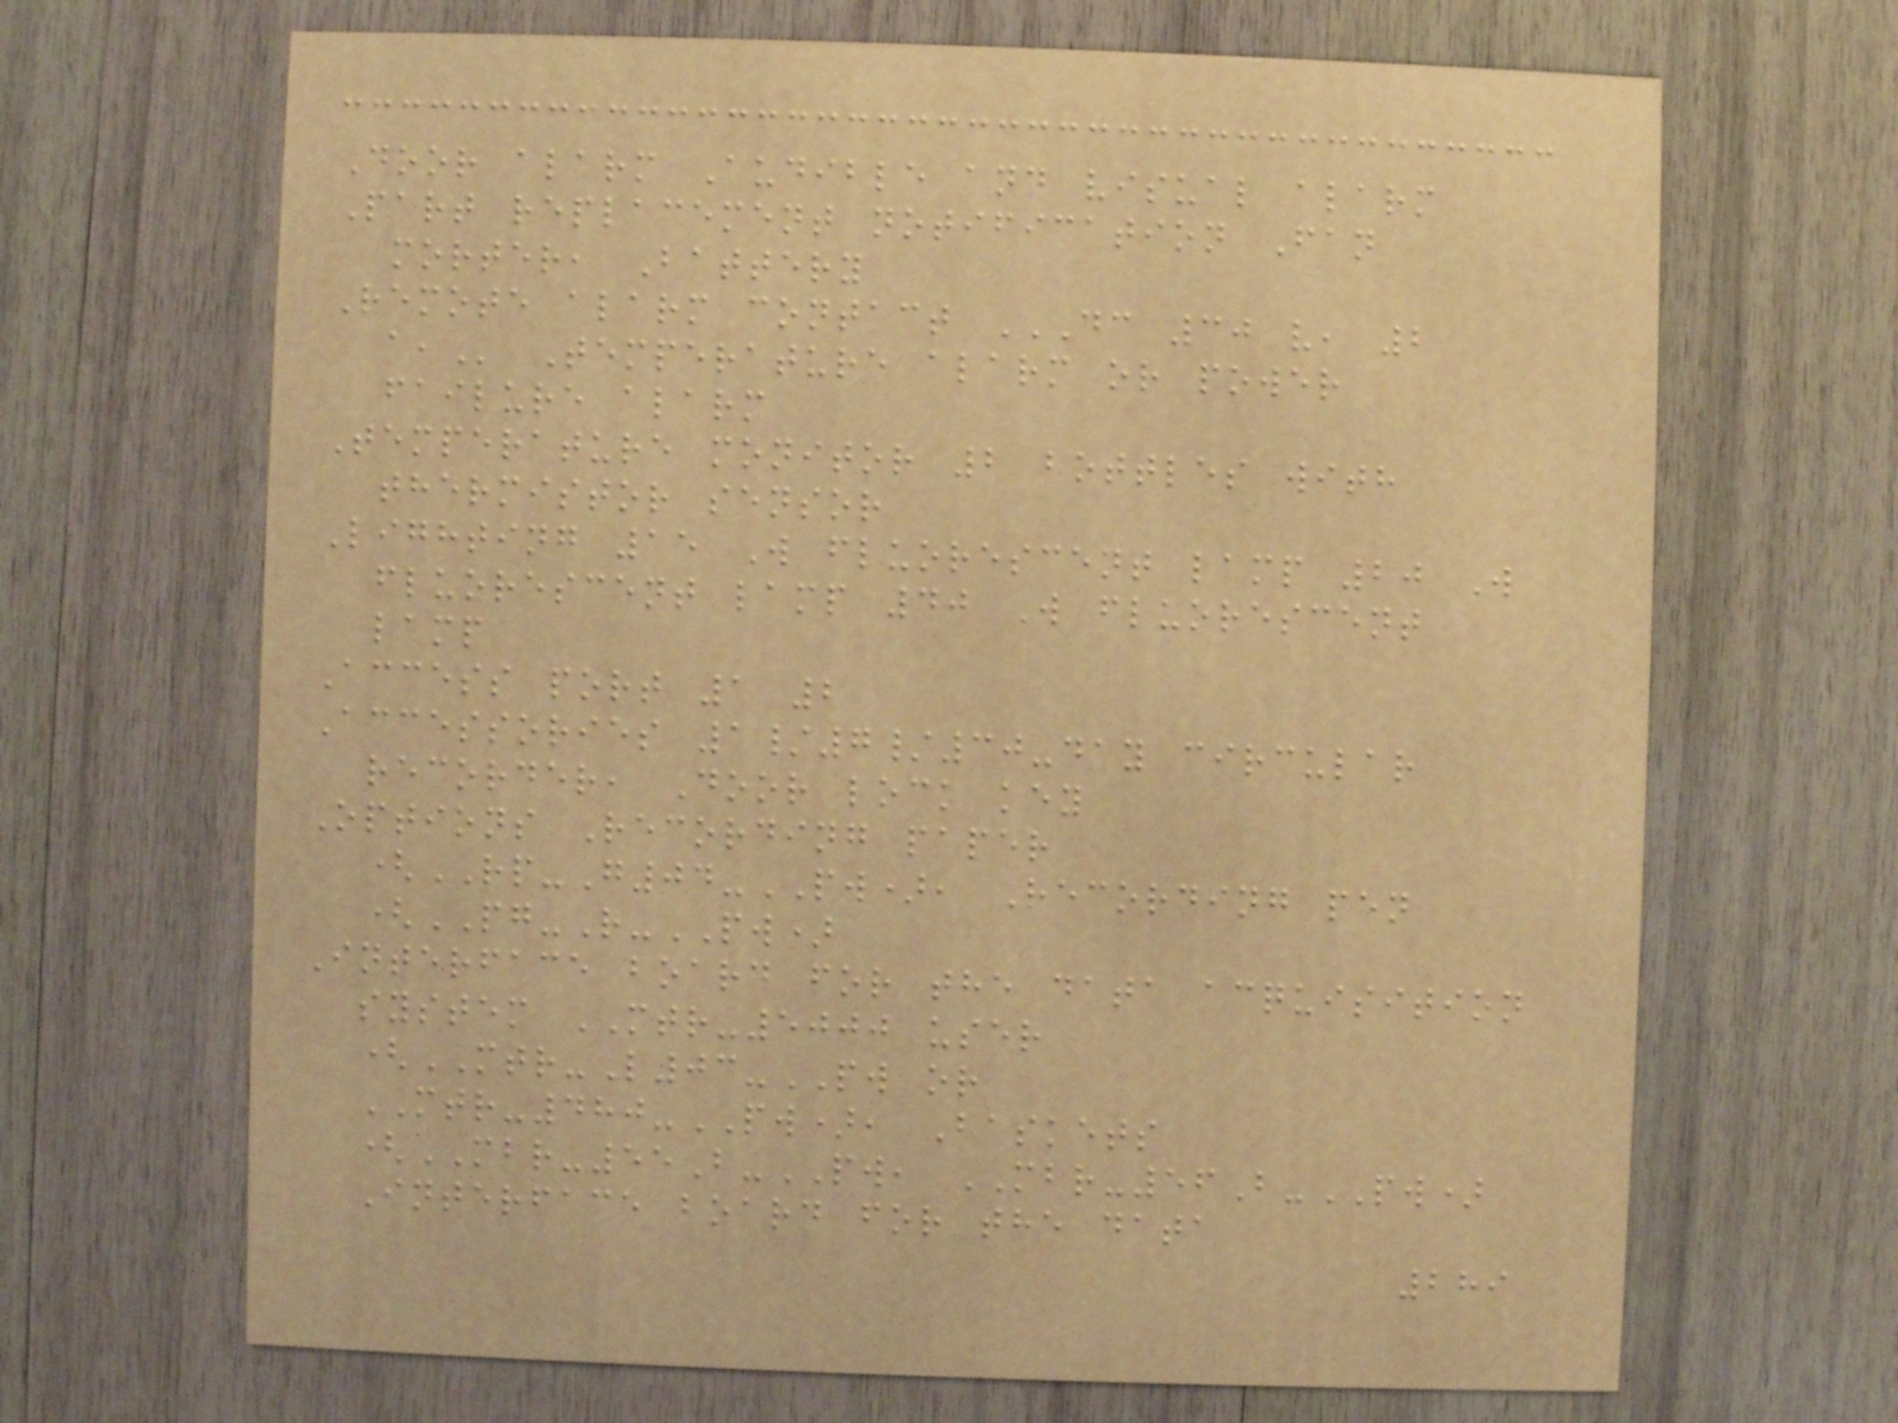Door alarm Audible and visual alarm
Part replacement notification Fan
morter, Battery
Remote alarm contact DC 30 V, 2
A, Temperature alarm or power
failure alarm
Temperature monitor 2 bottles with
thermistor sensor
Lighting 15 W fluorescent lamp 20 W
fluorescent lamp 40 W fluorescent
lamp
Access port 1 2
Accessories 1/7/30-day circular
recorder, Door lock key
Options Recording paper
(RP-G04-PW), Recording pen
(PG-R-PW)
Interface board for the data acquisition
system MTR-5000 user
(MTR-L03-PW or
MTR-480-PW), Baskets
(MBR-55B-PW, MBR-56B-PW)
Interface board for the data
289
